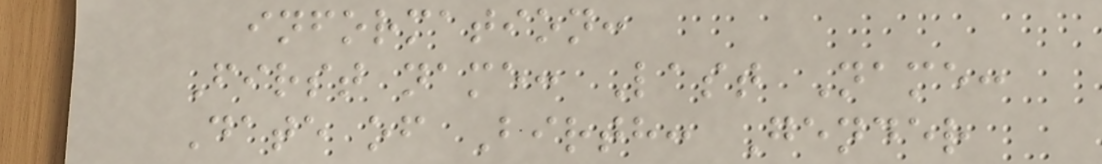information:
First name: Last Name:
Date of Birth: Gender
